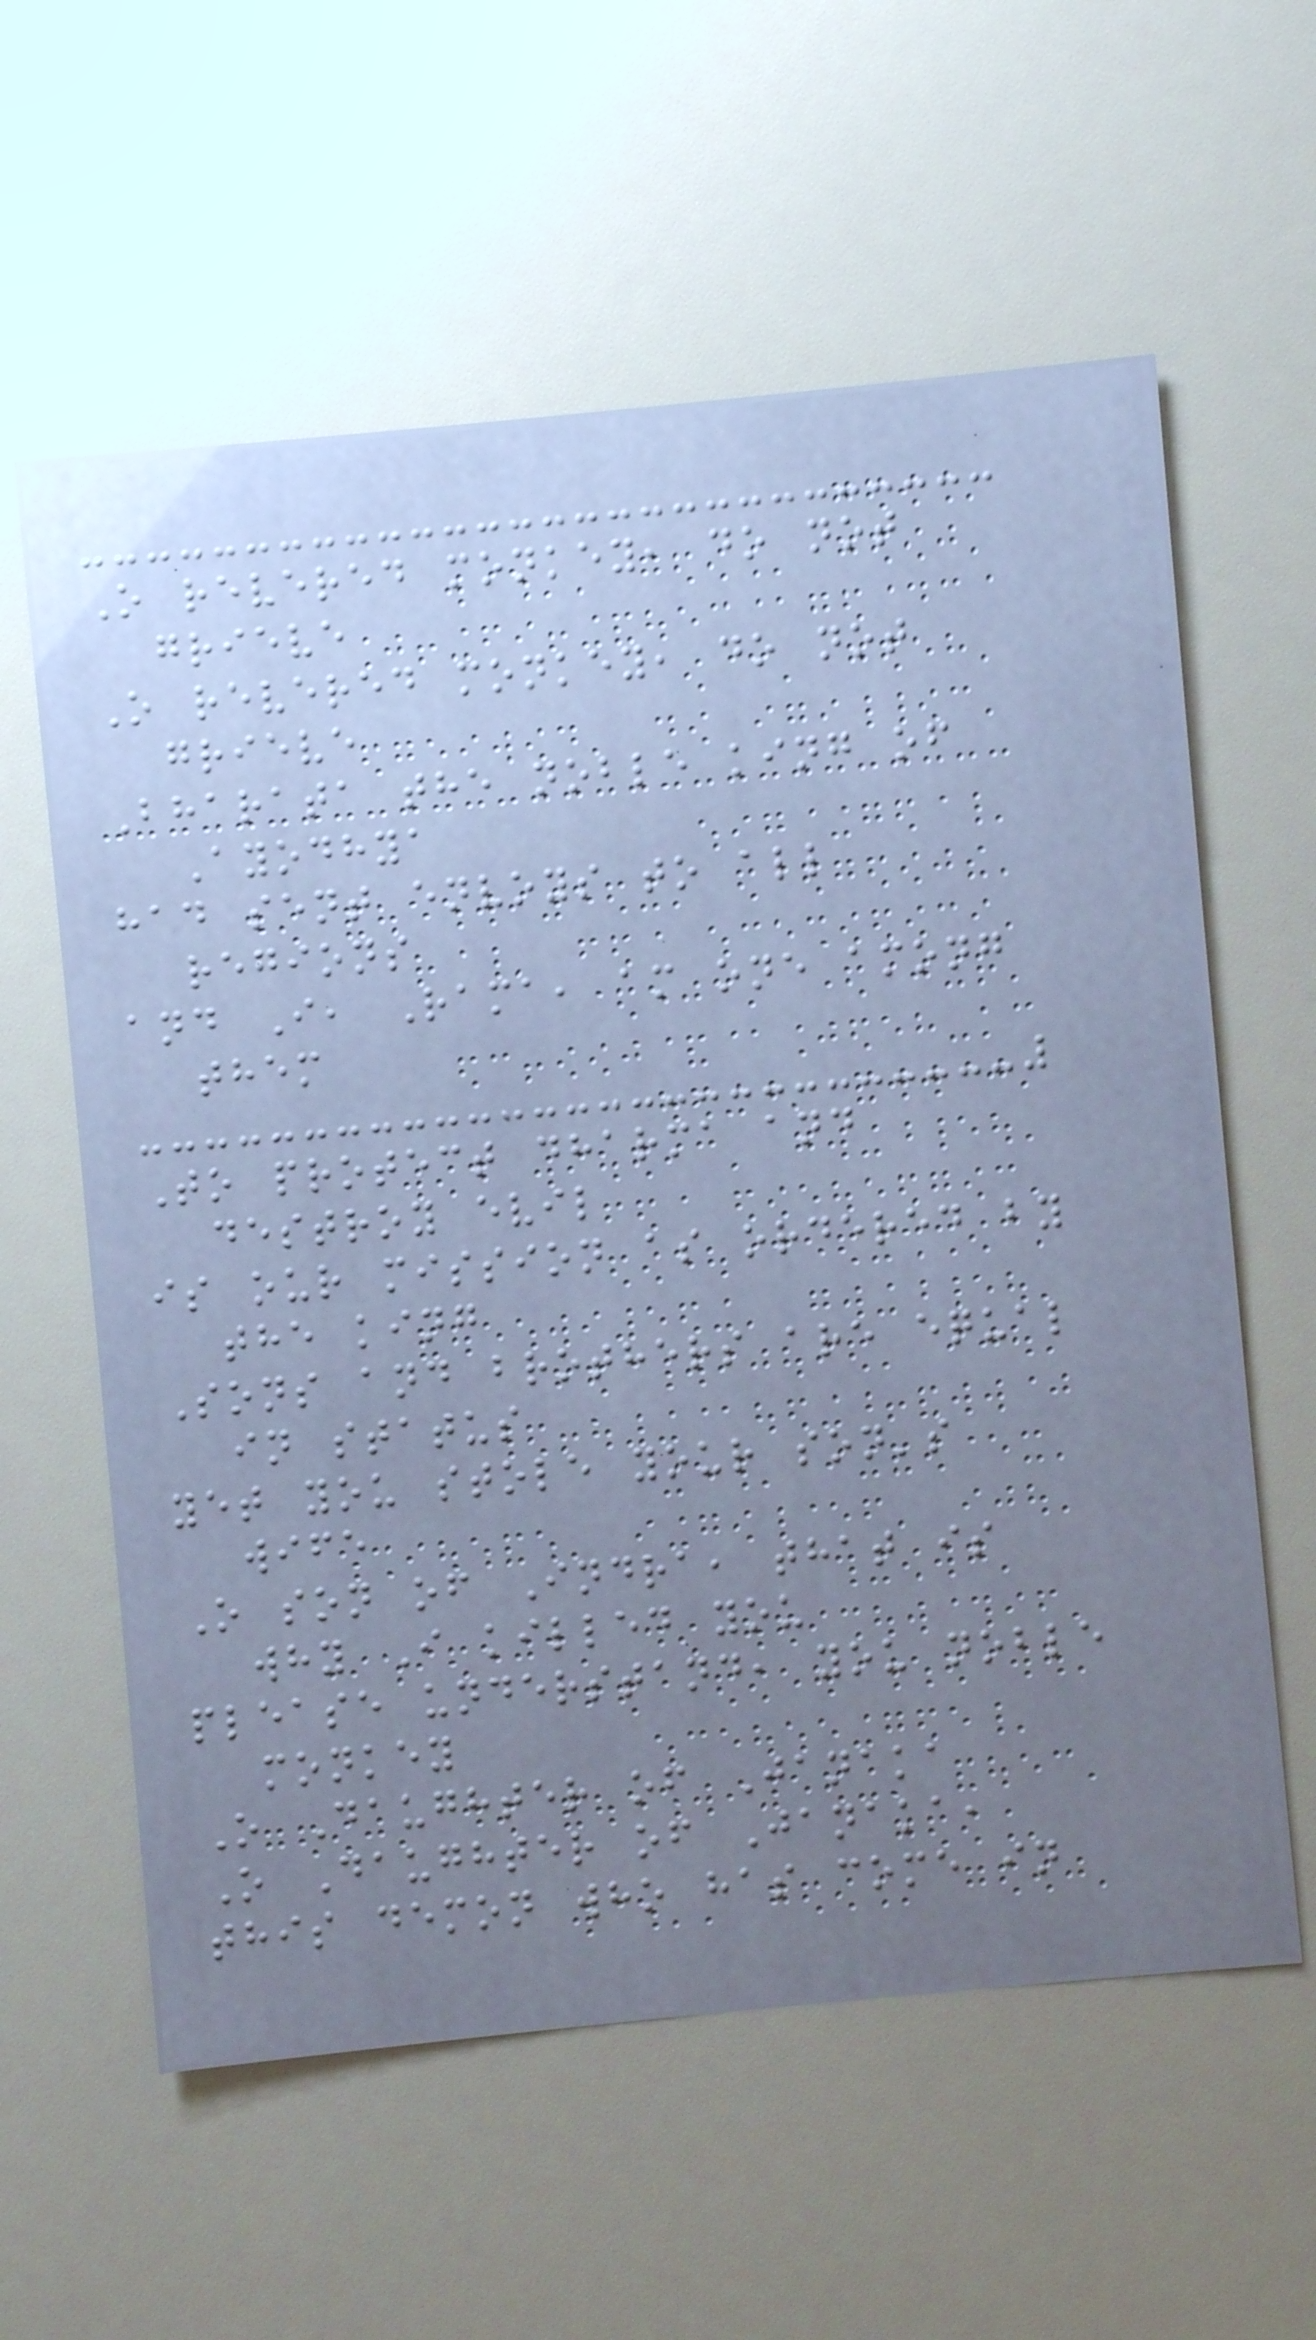O revered monkey, do not
grieve
O revered monkey, do not
grieve
Bharata the noble king of
Ayodhya
had sent envoys to all
regions
and I, Rama, am one among
them
To protect dharma and
destroy evil
is our mission as ordered by
the king
Sons and brothers are equal
in status
yet you stole your son's
wife
O son of Indra, that is
why I killed you
please understand, you noble
monkey
O Daughter of Janaka
O Daughter of Janaka,
this demon who has come in
